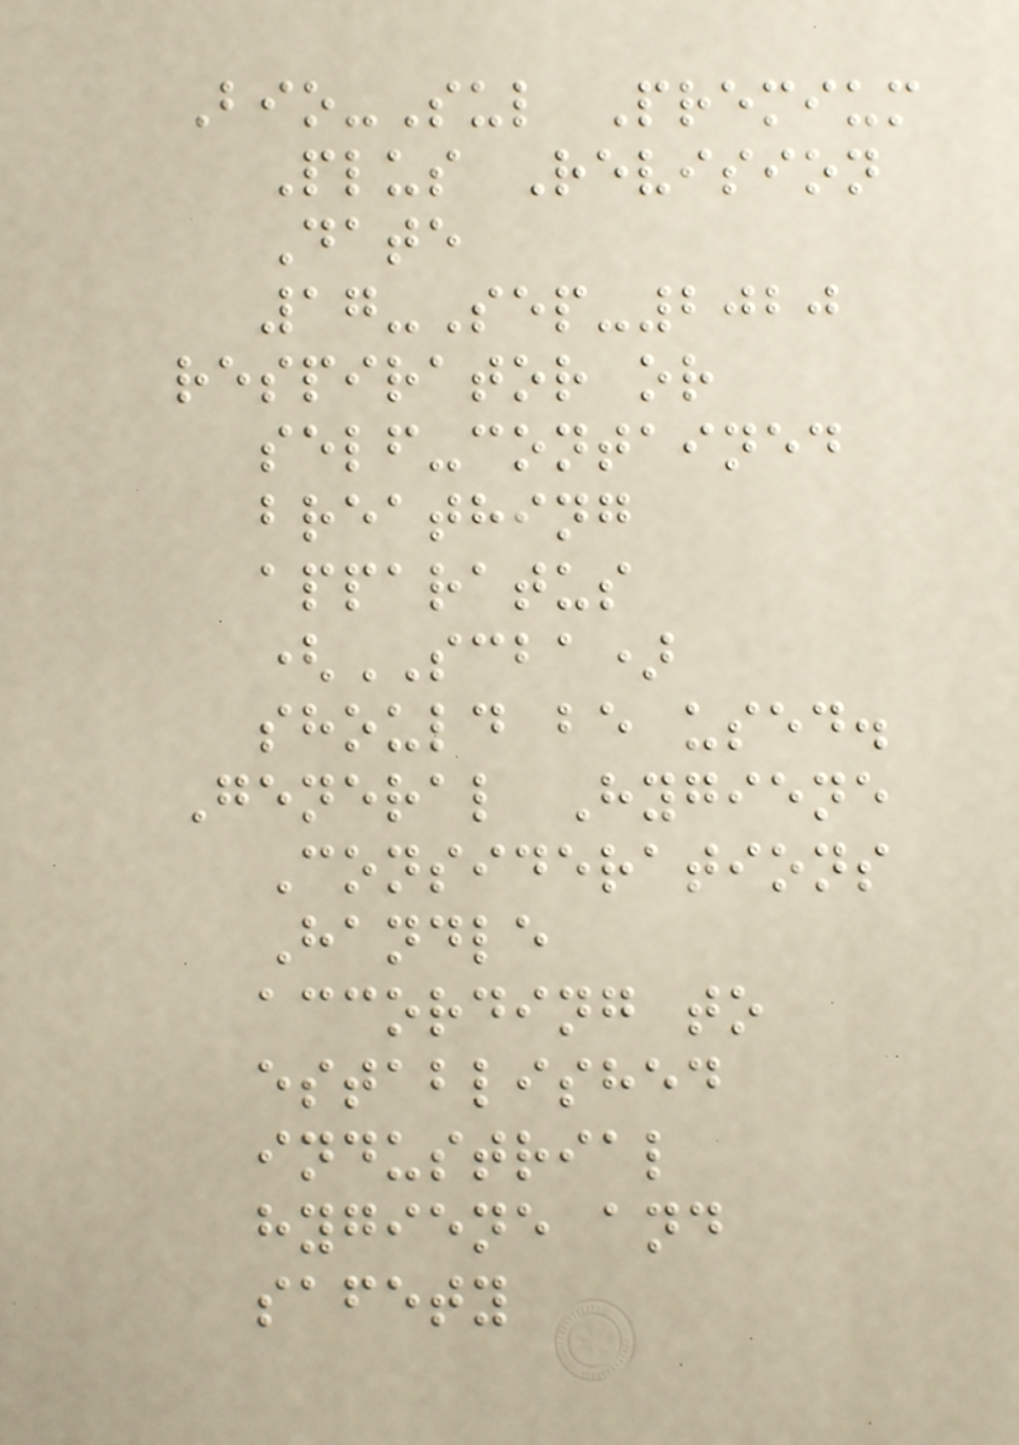Bio-Sul Premium
Plus Revision
Date
17-Sep-2020
respirator or
self-contained
breathing
apparatus
(SCBA)
should be used.
General Hygiene
Considerations
Handle
according to
established
industrial
hygiene and
safety
